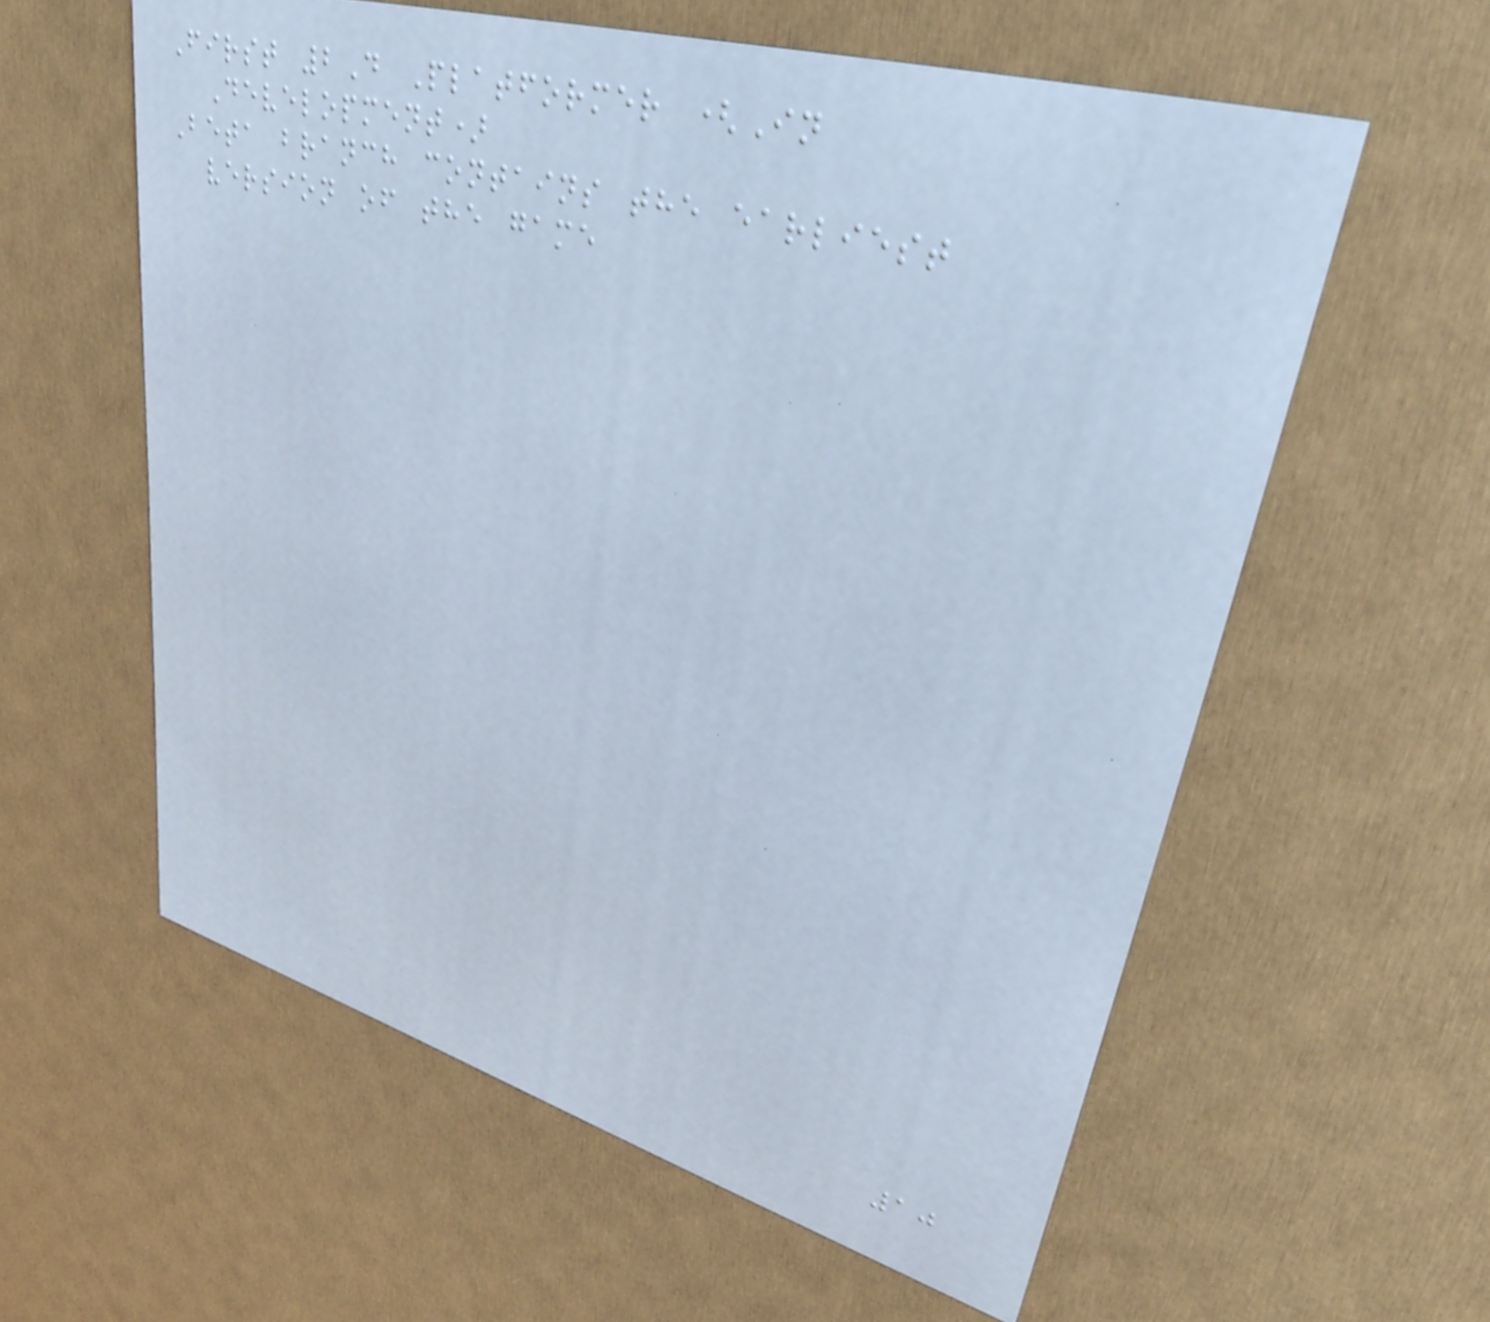First 2D Platformer (In
Development)
Beta branch contains the earliest
version of the game
10
